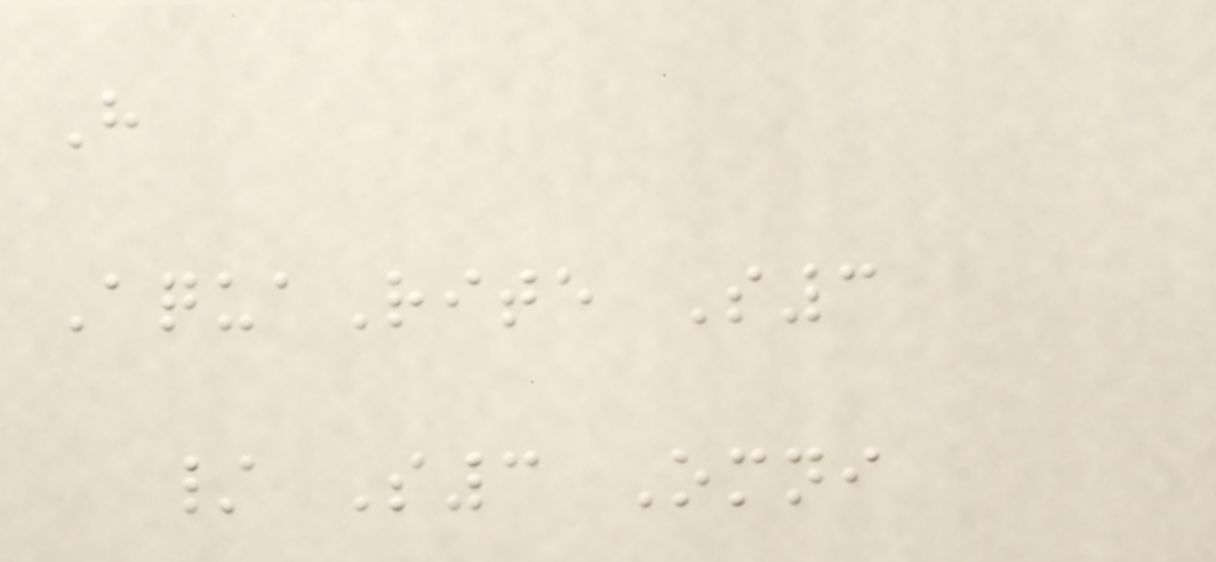H
AquaRite S3
/ S3 Omni
